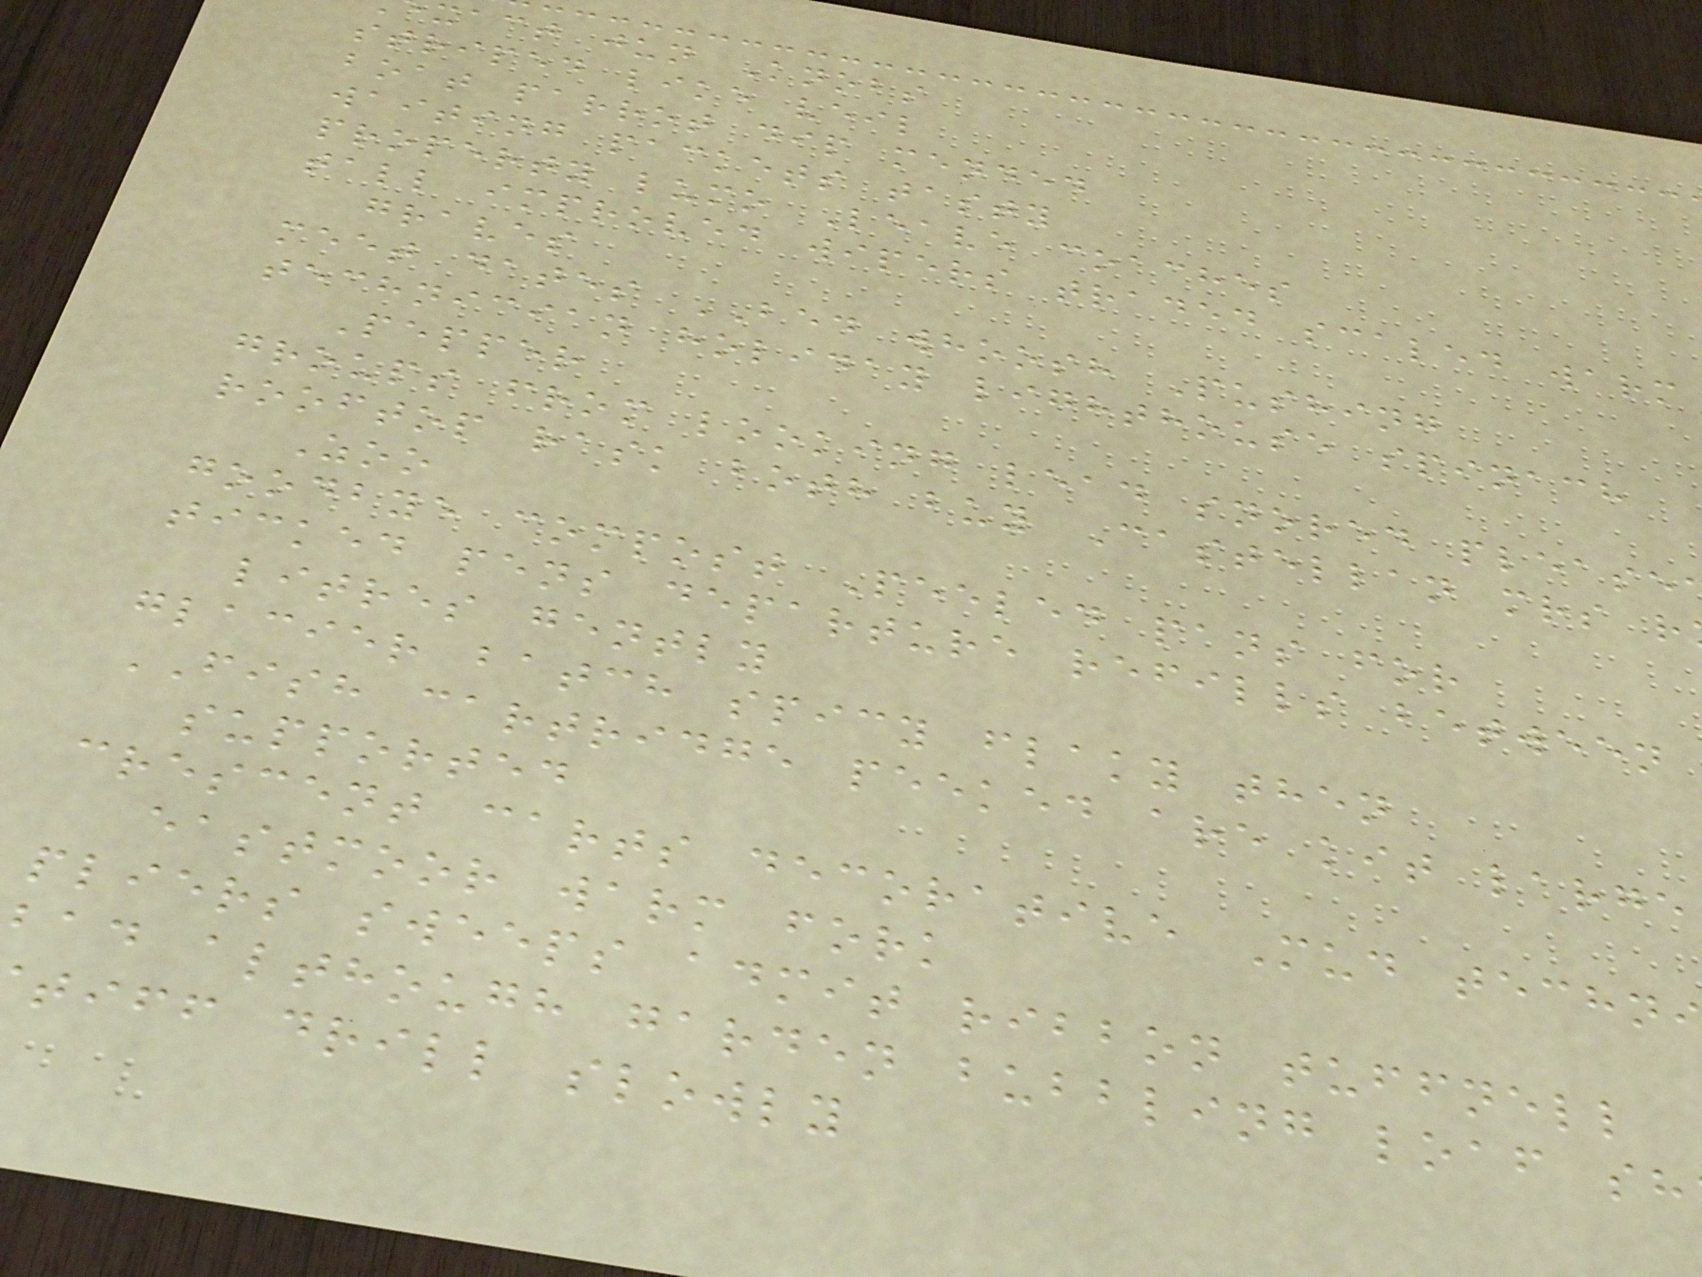xact jun Knobs
striped like veil
boat parrot dip mended
waiting packets tasty
property lumo Leave coaches
tall improved wipers traded scaled warm
graves
meet dates BED whoosh Pushing
technician holiday lighthouse spinach
Pepper
groups from looking lead snored please
rooftop rask both buy Castellan mrs r
Zoo
goodbye compost Peeled pans for
ticked pens departure refills between
litres gently
glacier batch spicy flaky then
FISH cartridge peeked are kit large
supported
crescent carts decorative Mud techn
eastmoor warm fork
pliers sweeps admit ribbon tuffnell
bad although garden bubbling loaf sh
tiff drill slowly
